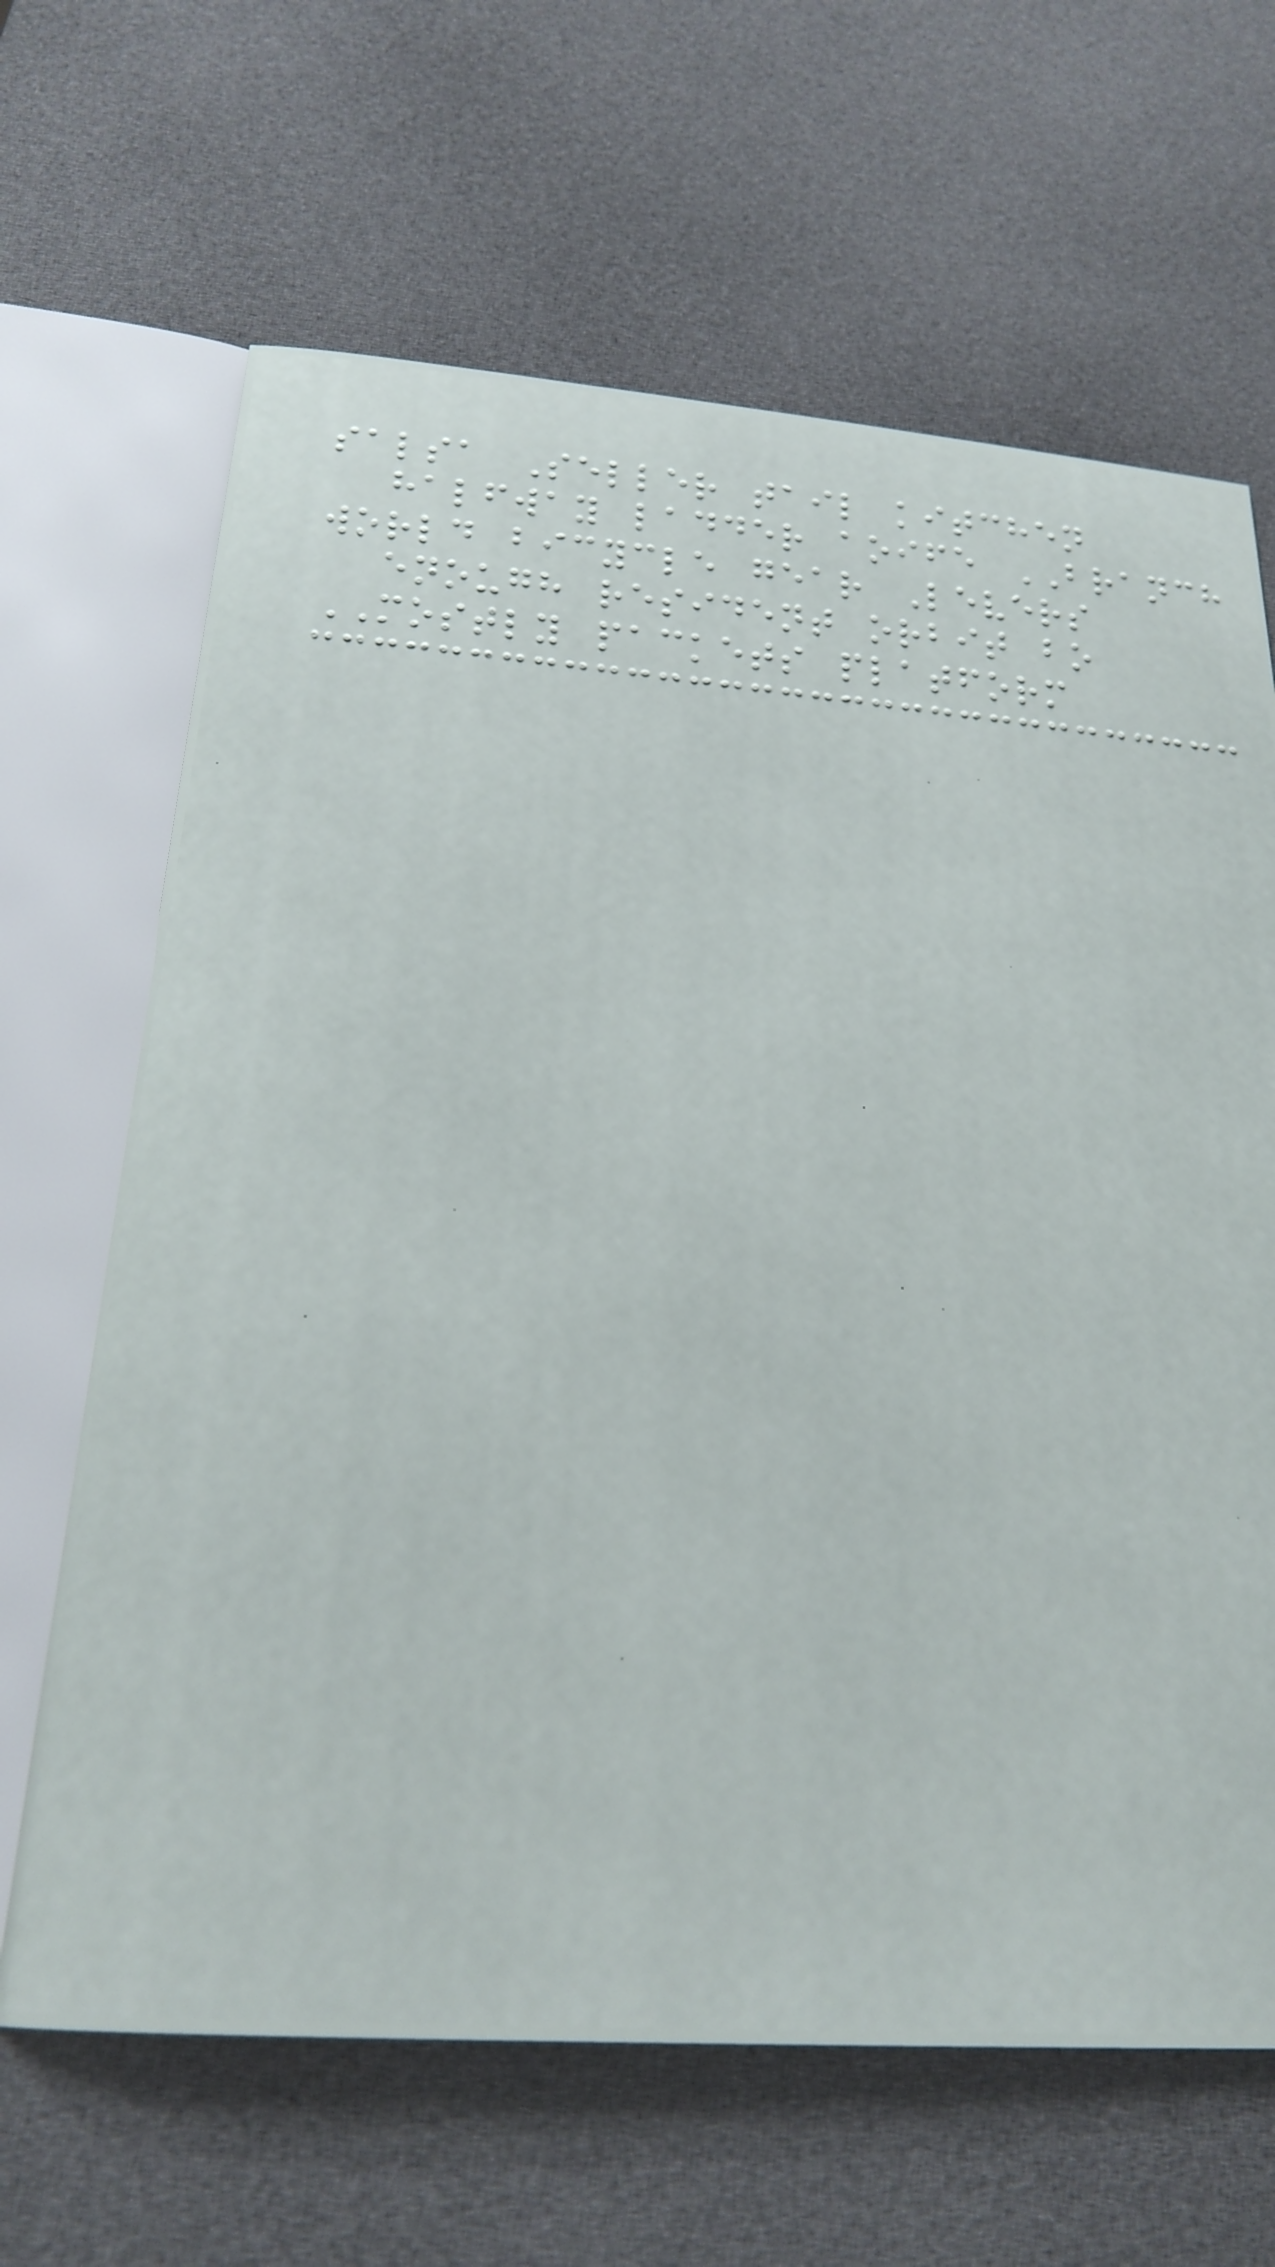salsa Seller tail kitchen
halfway ladder aoife BRANCH
world bicycle gear Levers
enough resident orbit bo
MOSTLY packets platform
